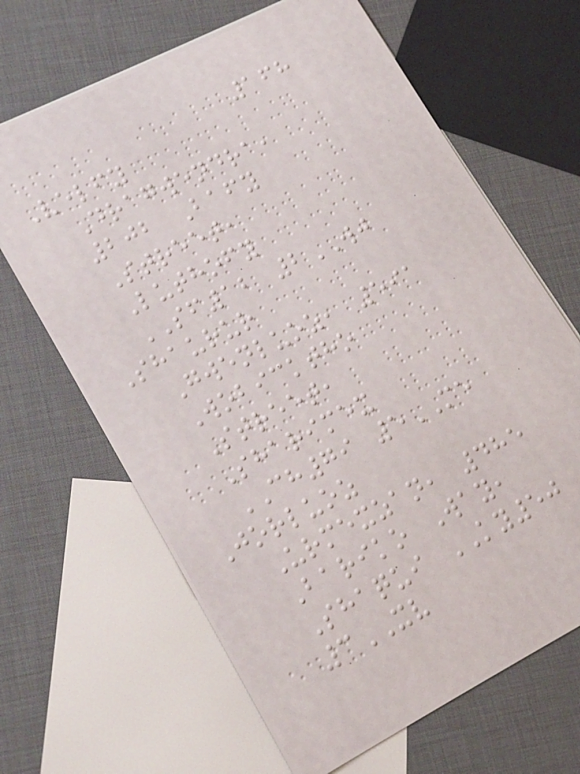168
Velfy
Dragwendra,
202 Bafy
Street,
Luthofy
SF12 2WJ
Shaurur
Gwenluoz, 591
Wobicktho
Street,
Sharimex
CH79 5ME
Jorluoz
Urmexzan, 485
Bariko Way,
Shaqui KY50
3XV
